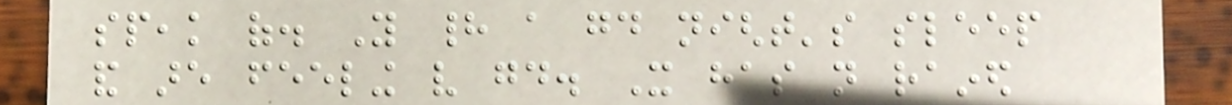speak of. You had a good night's sleep
and are feeling very good. It has not rained
